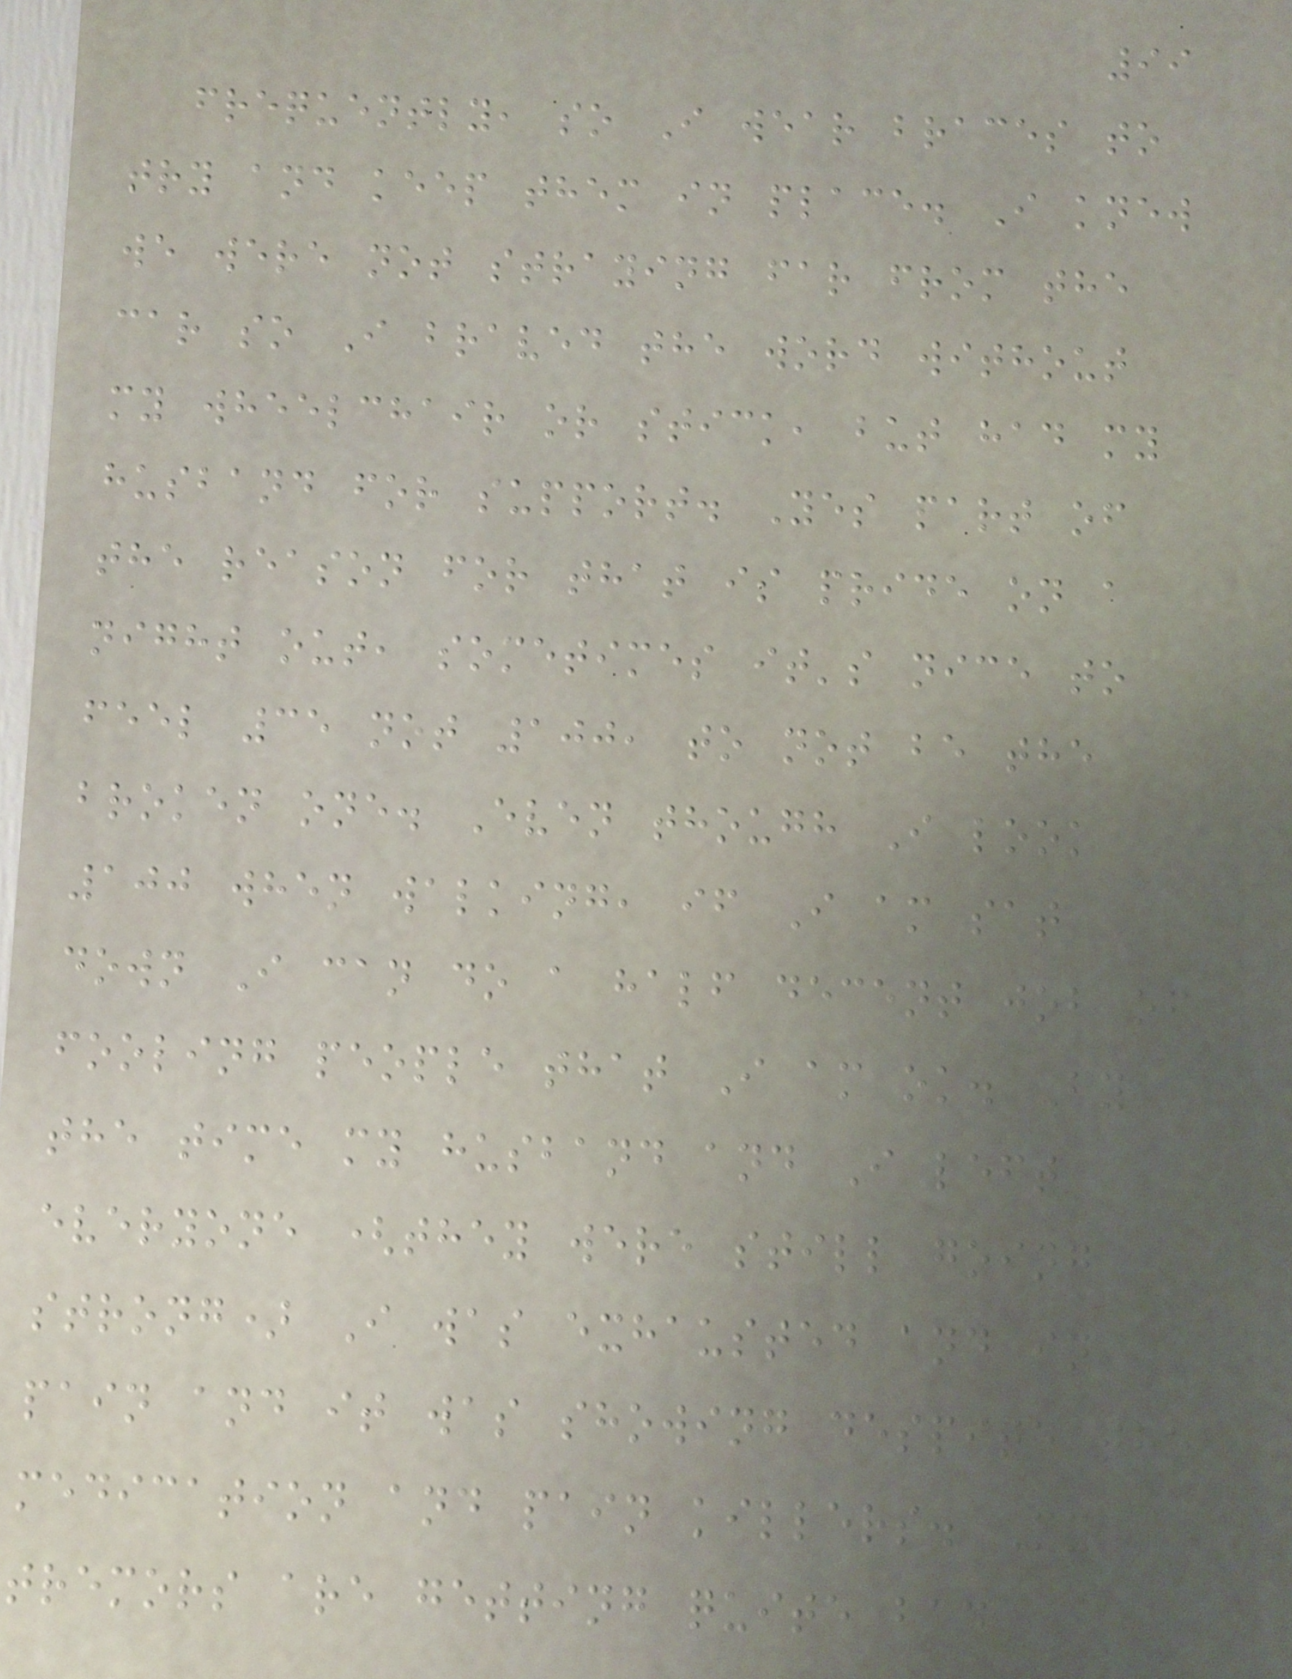99
frequently, so I wear braces to
try and keep them in place. I knew
we were not straying far from the
car so I braved the word without
my wheelchair or stick, but had my
husband for support. Yes part of
the reason for that is pride on a
night out, sometimes it's nice to
feel 35 not 100, to not be the
broken one. Even though I look
100 when walking, if I am sat
down I can do a half decent job of
fooling people that I am ok. By
the time my husband and I left
everyone (they were still going
strong) I was exhausted and in
pain and it was showing despite the
medication and pain killers. My
tremors are getting quite bad
